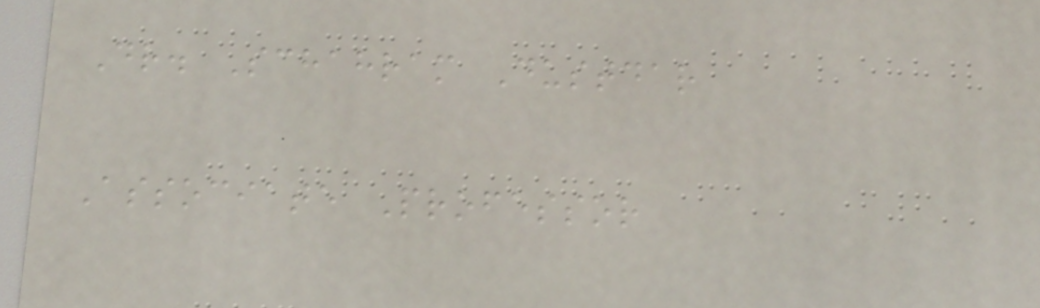Dr. Schahram Dustdar
Associate Professor
